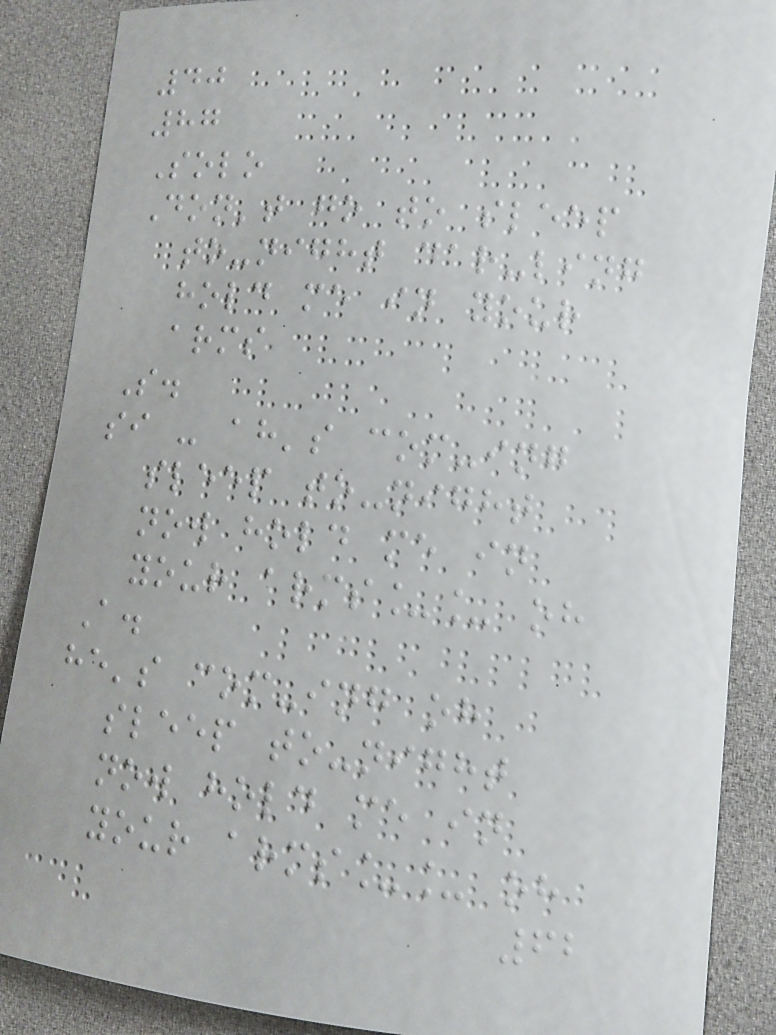40
87
Solo
Don't go to sleep
to-night dar-ling
hold me in your
arms
S.
si - ah's com-ing
sleep to-night
now hold me in
your arms__ oh
A.
he's com-ing oh
sleep to-night
now hold me in
your arms__ oh
62
